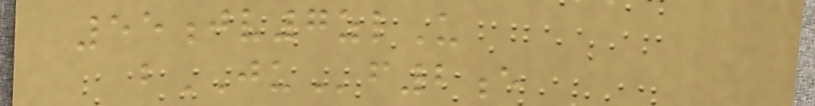55jv7zlU
bJUf2e
